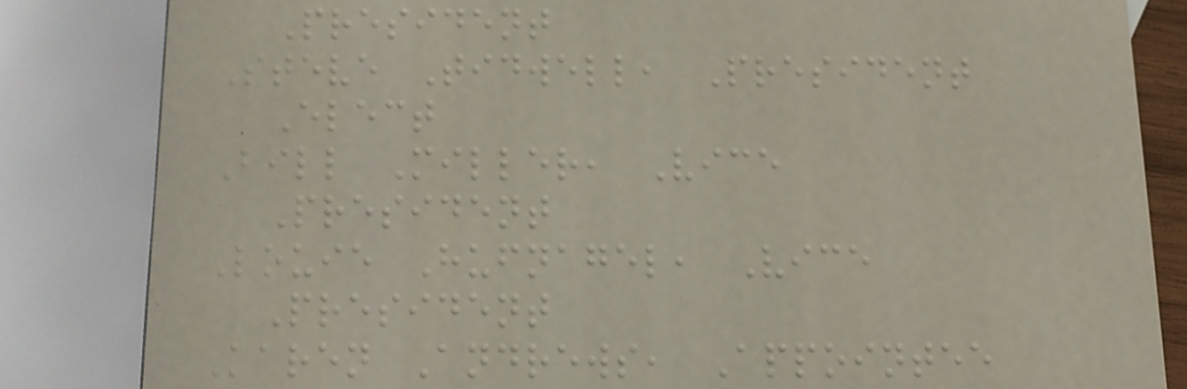President
Steve Tidwell, President
Elect
Bill Miller, Vice
President
Louie Hufnagel, Vice
President
Karen Andrews, Appointee
